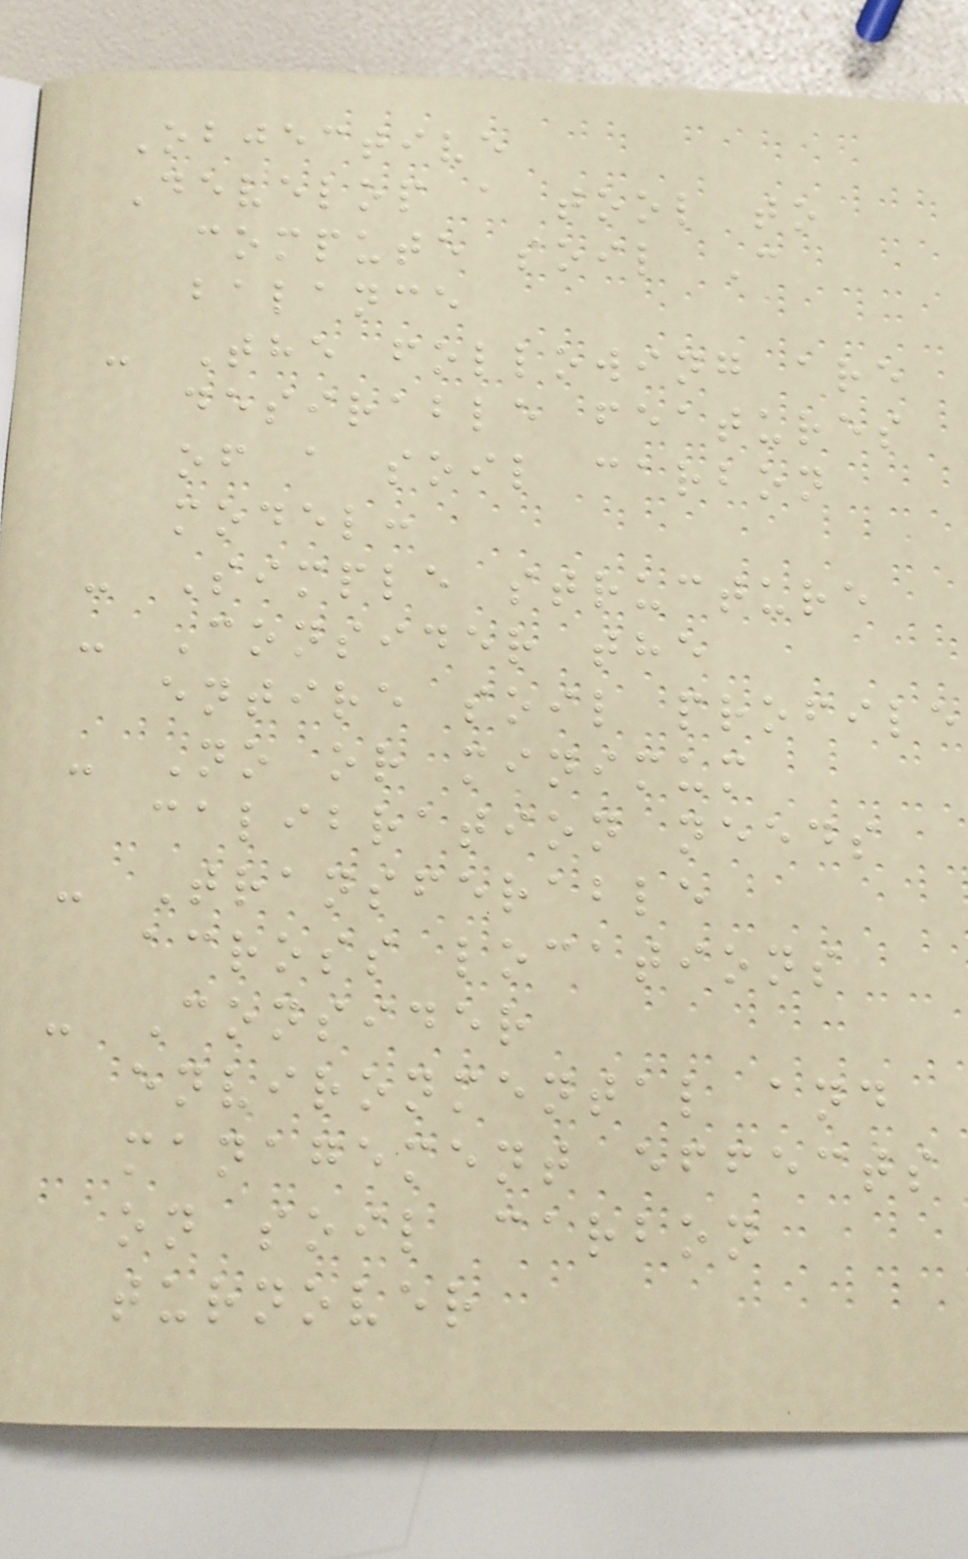Objective
Develop a tool to
compute soil C
balance
- The following are
desirable features
of a soil carbon
model:
- Simple structure
- Consider the
entire soil profile
- No or minimum
calibration needs
- Transferable
across locations
- Consider
environmental and
management effects
on soil carbon
turnover
